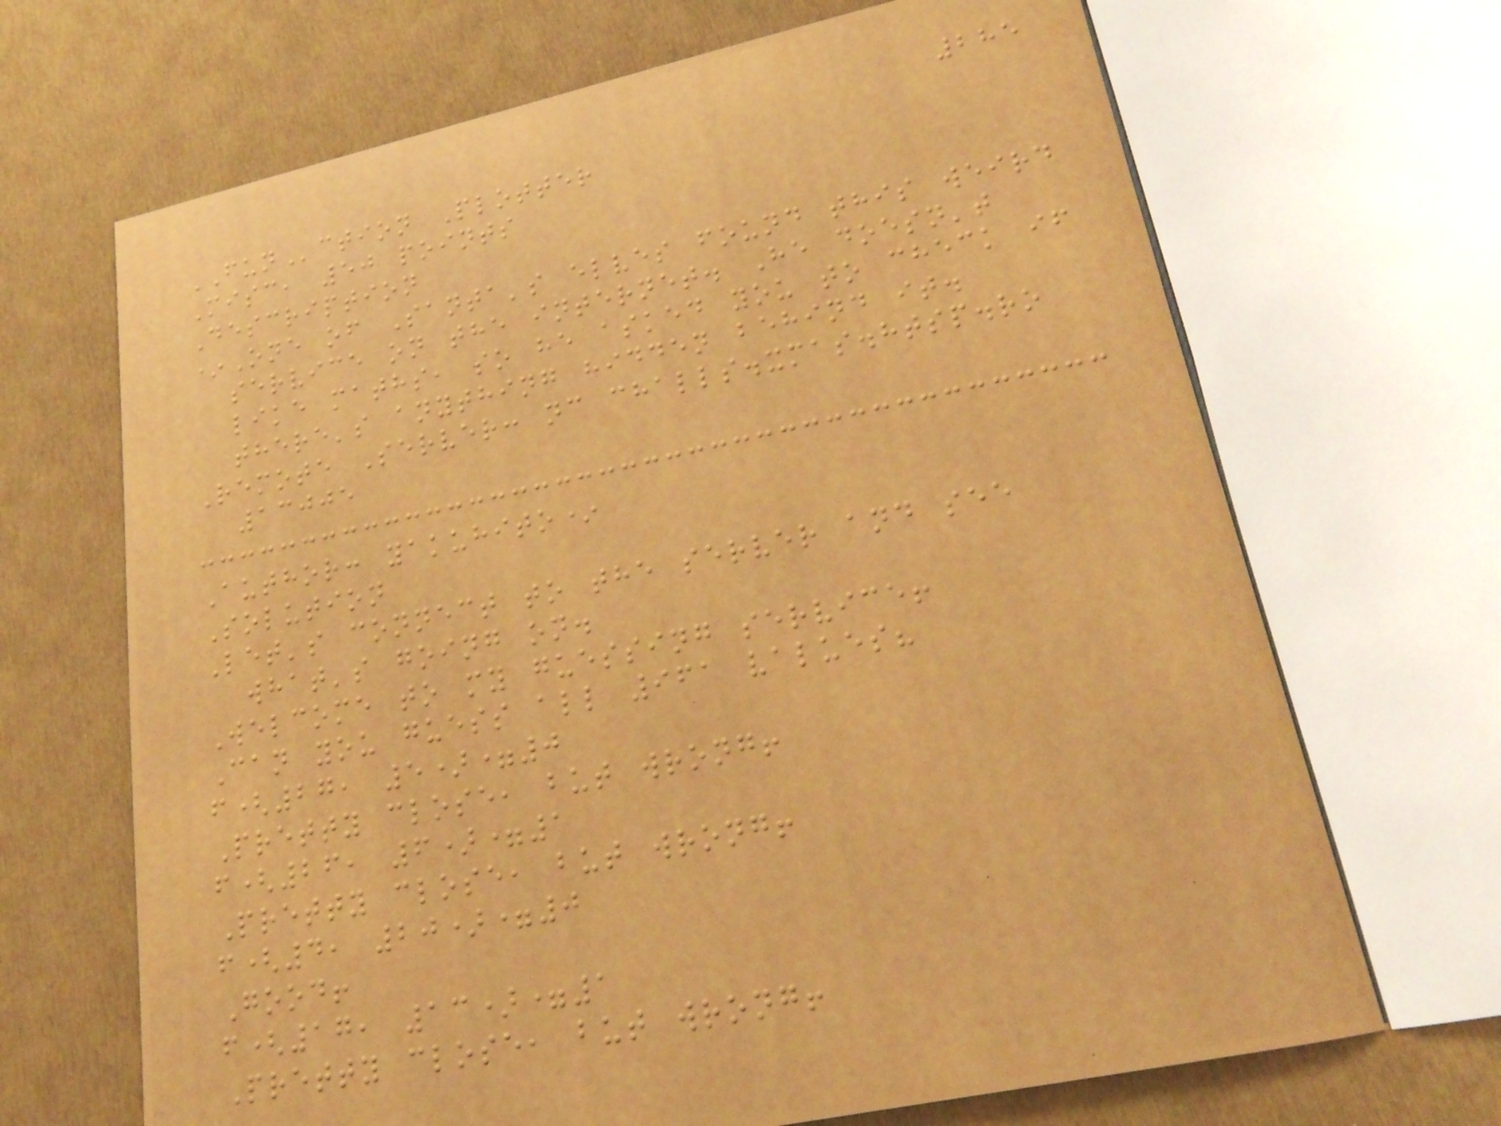285
FUNction Plotter
Misc, 50 points
Description
*One of Santa's elves found this weird
service on the internet. He doesn't
like maths, so he asked you to check if
there's anything hidden behind it.
Remote Server: nc challs.xmas.htsp.ro
13005
Author: yakuhito*
Solution
Let's connect to the server and see
what's going on.
Welcome to my guessing service!
Can you guess all 961 values?
f(27, 5)=0
Pretty close, but wrong!
f(26, 6)=1
Pretty close, but wrong!
f(4, 20)=0
Good!
f(17, 13)=1
Pretty close, but wrong!
